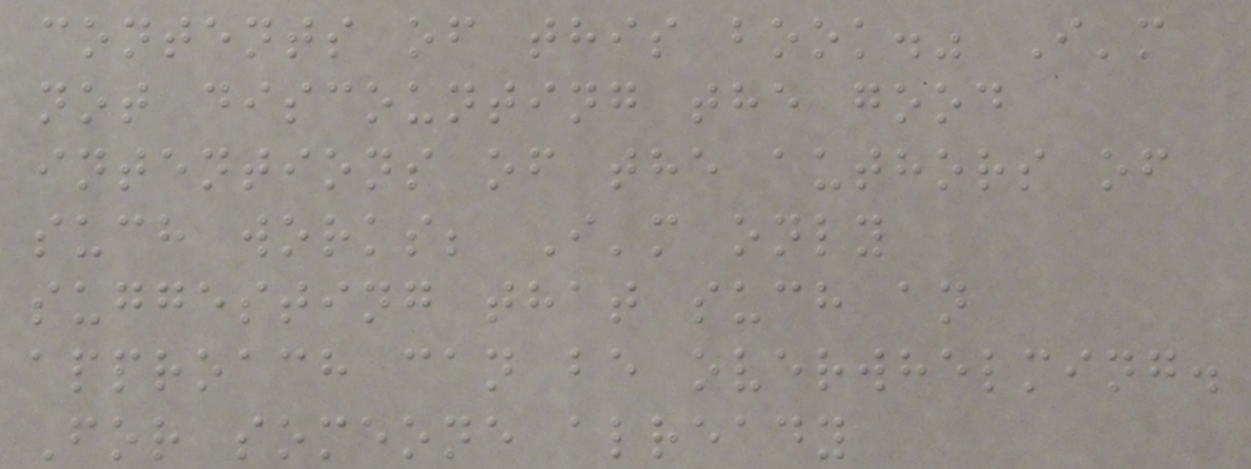contents of this book." I'm
not discounting the good
intentions of the authors of
such works; I'm only
suggesting that such an
approach can be overwhelming.
For someone already
